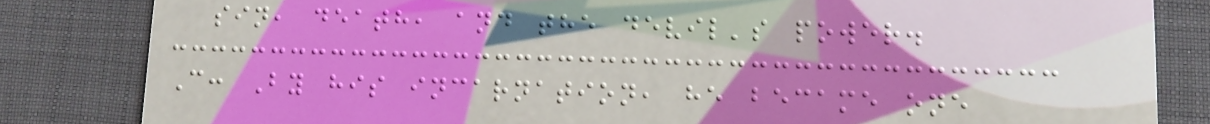sin, death, and the devil's power.
C: By his incarnation, he became one
